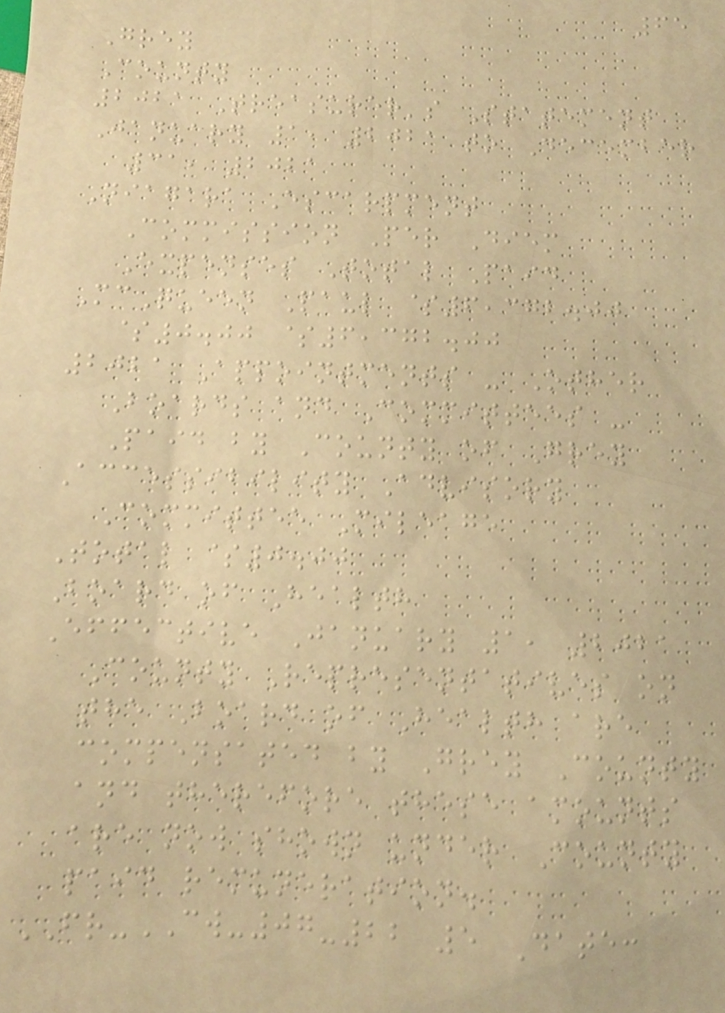65
Grey
County
2021 Treasurer's Statement
January 1, 2021 to December
31, 2021
Niagara Escarpment
Commission Per Diem
Expenses Total Paid
McQueen Paul $6,372.00
$0.00 $6,372.00
2021 Appointments - Other
Boards and Committees -
Paid by County of Grey
Accessibility Advisory
Committee Mileage
Total $0.00
Board of Health
Effective January 1, 2021
County Representatives on
the Board of Health are
compensated by Grey County
and therefore these amounts
are now shown under County
paid remuneration.
FR-CW-07-22 5 Date:
